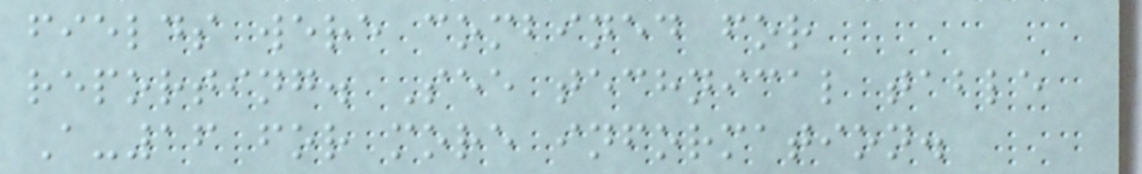fields were combined for
reporting. See technical table
A-16 for more information.
